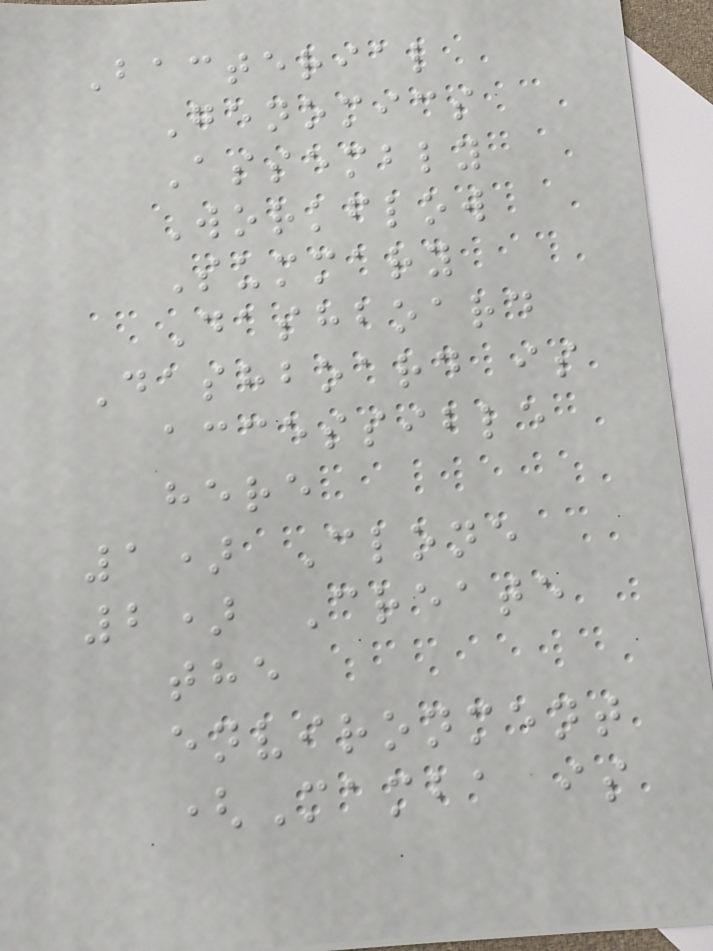Bacterial
Genomics
Assembly
Workflow
Summary
Dashboard
Dashboard is
accessible
here
1) Clone
2) Create
the
environment
(Mamba is
